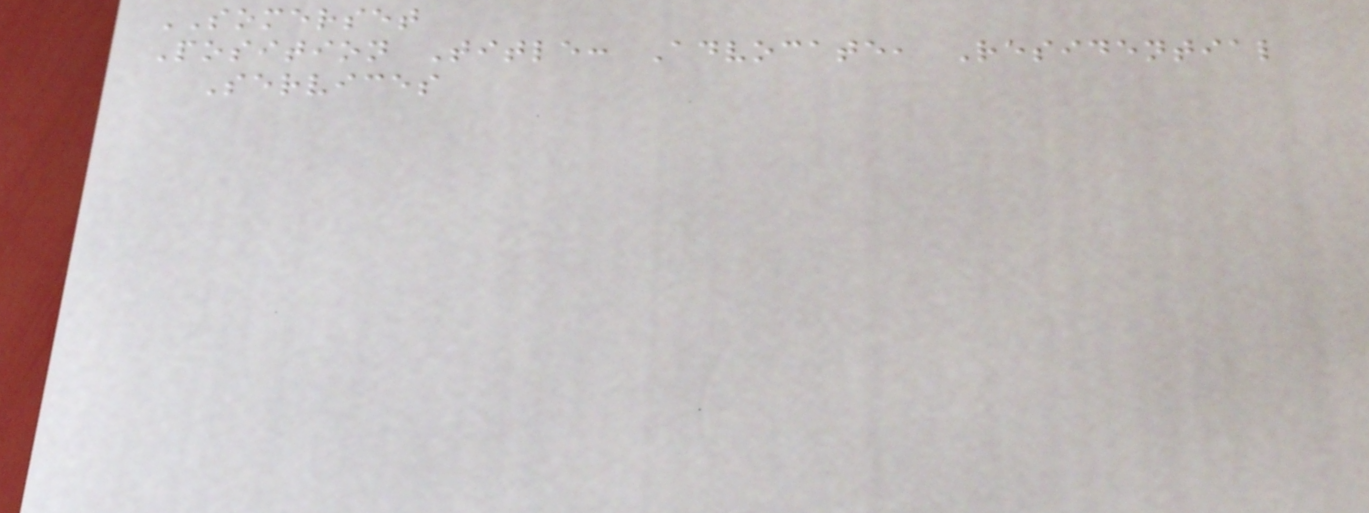SOMERSET
Position Title: Advocate, Residential
Services
